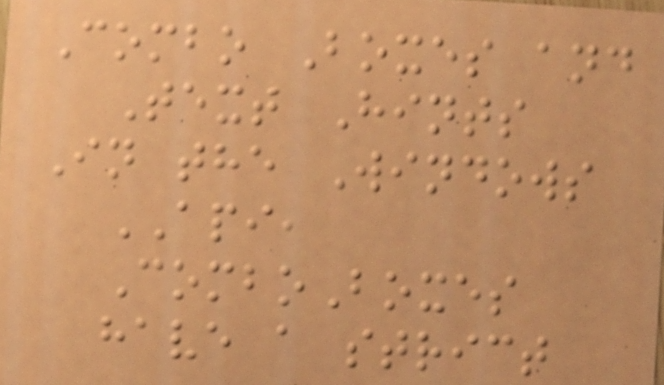Combo Boxes and
Text Hints
In the Windows
API,
ComboBoxes
have a strict
